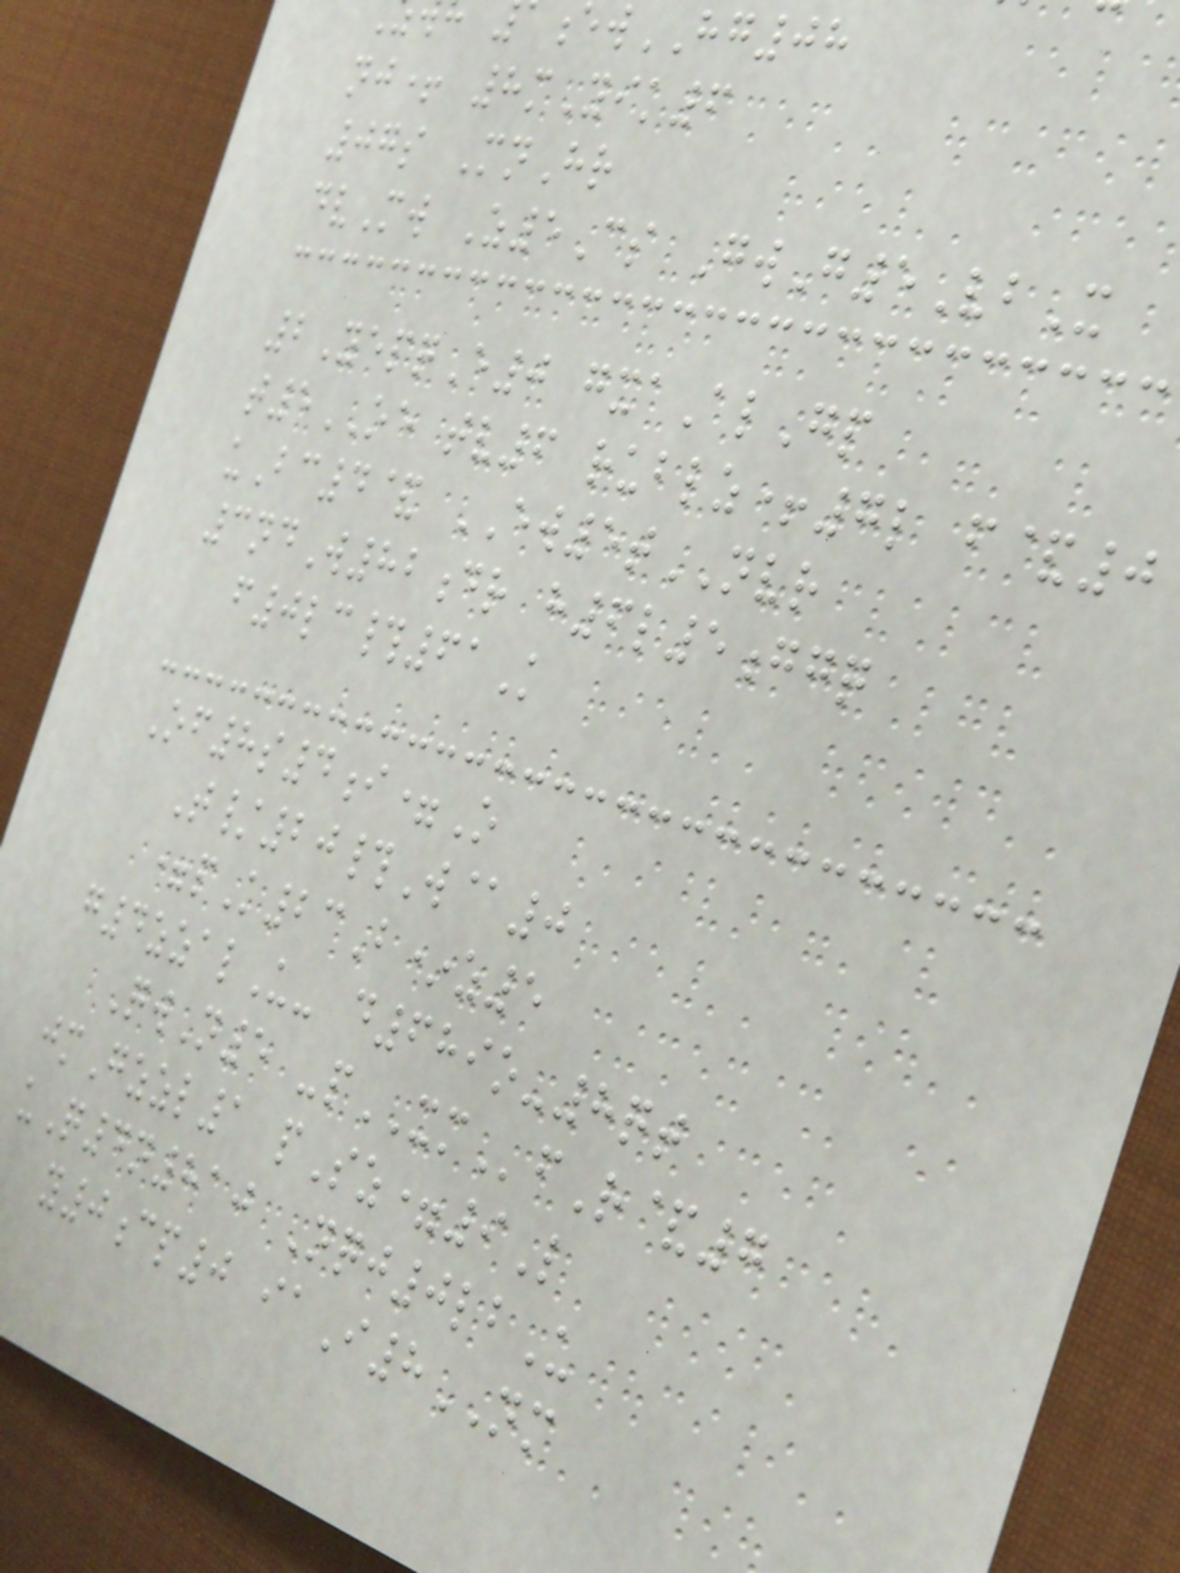ewHG08
nj+ 8mYik6
07s MnHr
dvMw Z5Cs GwG5VbX
2YepqE0 gxaAlGp
t5OE tv6 rublz+7l f&0
uBc4& EW5tNVR
3ndW82dr h6l5ggq
f0lc#61K
Of8s4i=O
T/20#W@0
=pK23B*z5
g4zzalU- d689o-8qt
QwN5 -pXMfR&7
jmGzzl1 pSz=9L
uQ4n810 Nqj0lbU
y0cp0 iaI8NM
